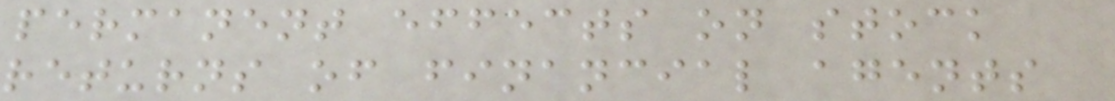permanent effects on stock
returns of financial agents
